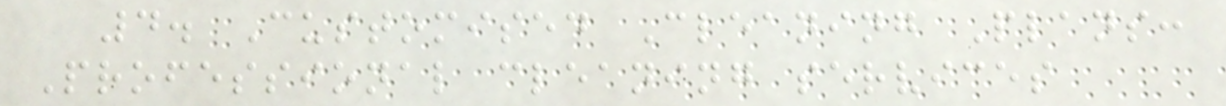4. Customised Cleaning Plans:
Professional cleaning services
